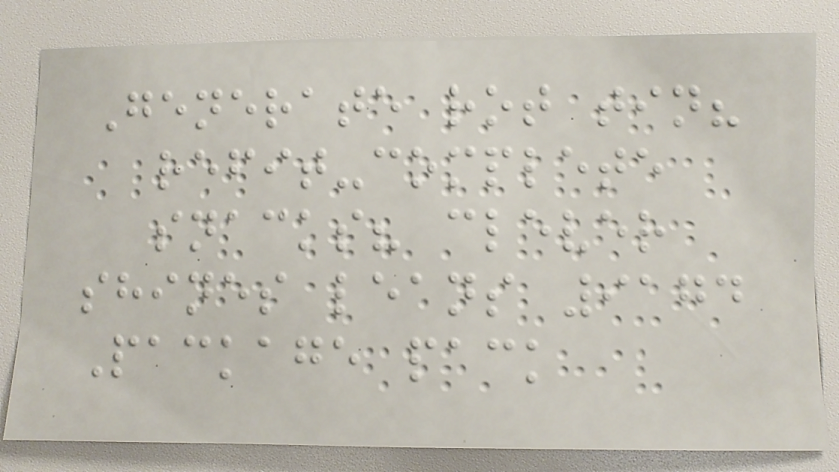Generate rot tin?
refit-complete
snacks? clever
shines leans 9174
Package pack
